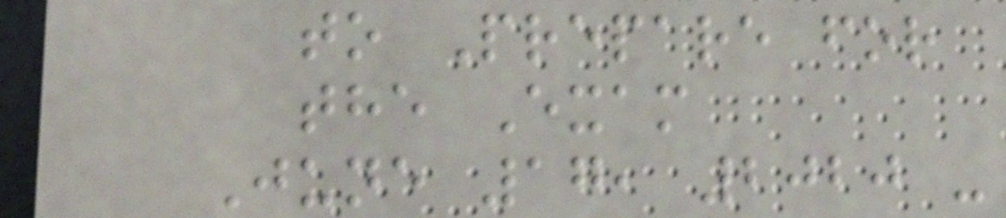to Prepare for
the Exam
June 17, 2020 -
